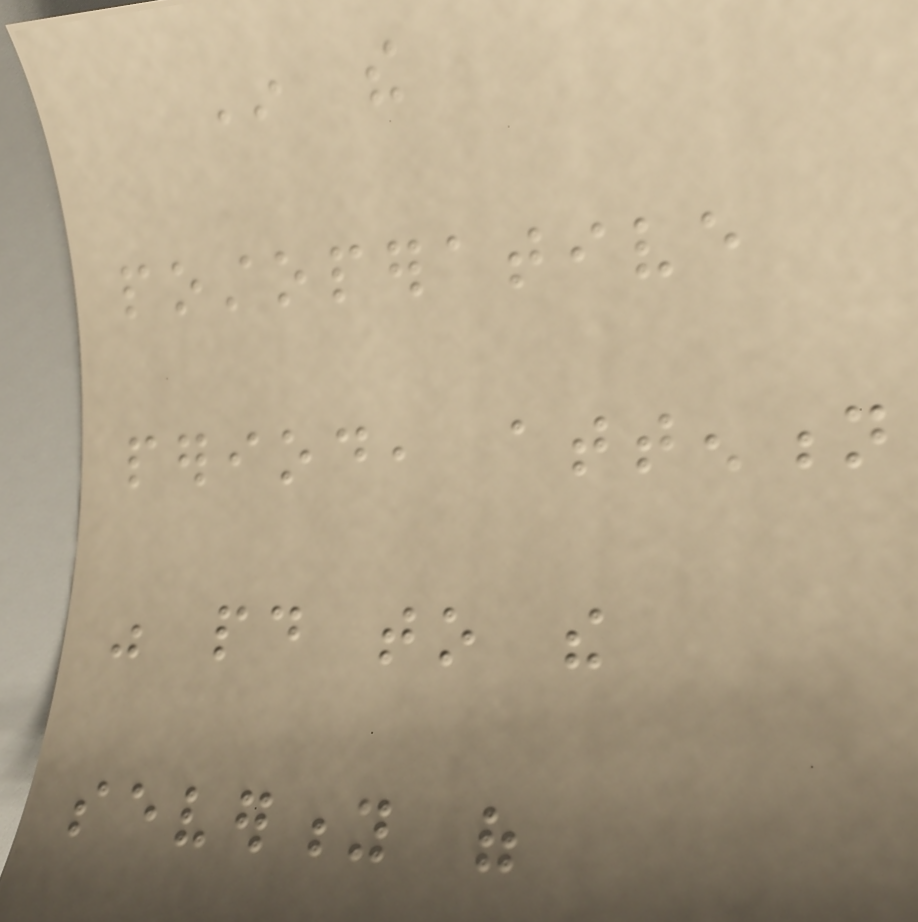In the
postoperative
period, attention
was paid to the
severity of
